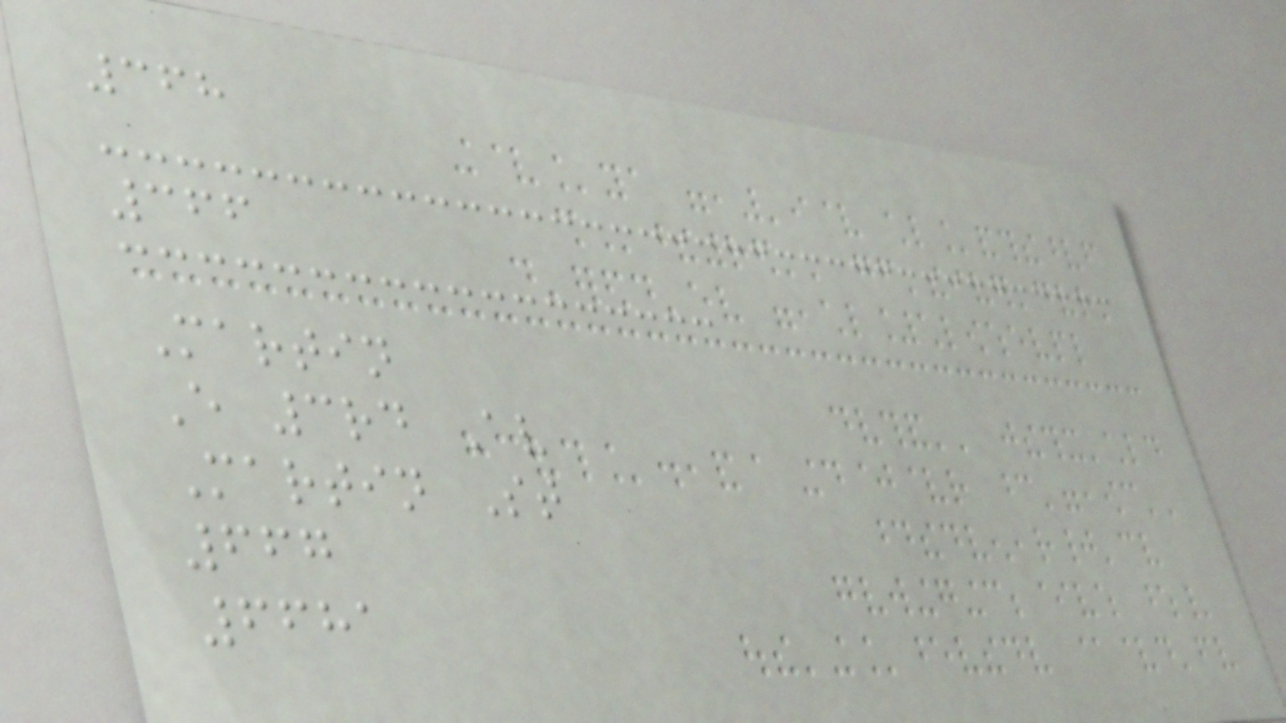368
366
Martin
E 3rd Av
Martin St
667
6681
